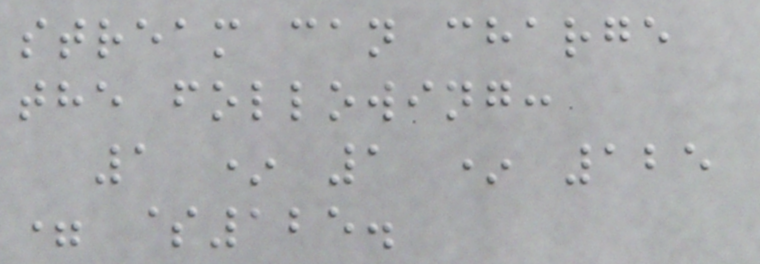stream can charge
the following:
1 * 1 * 125
= $125.
